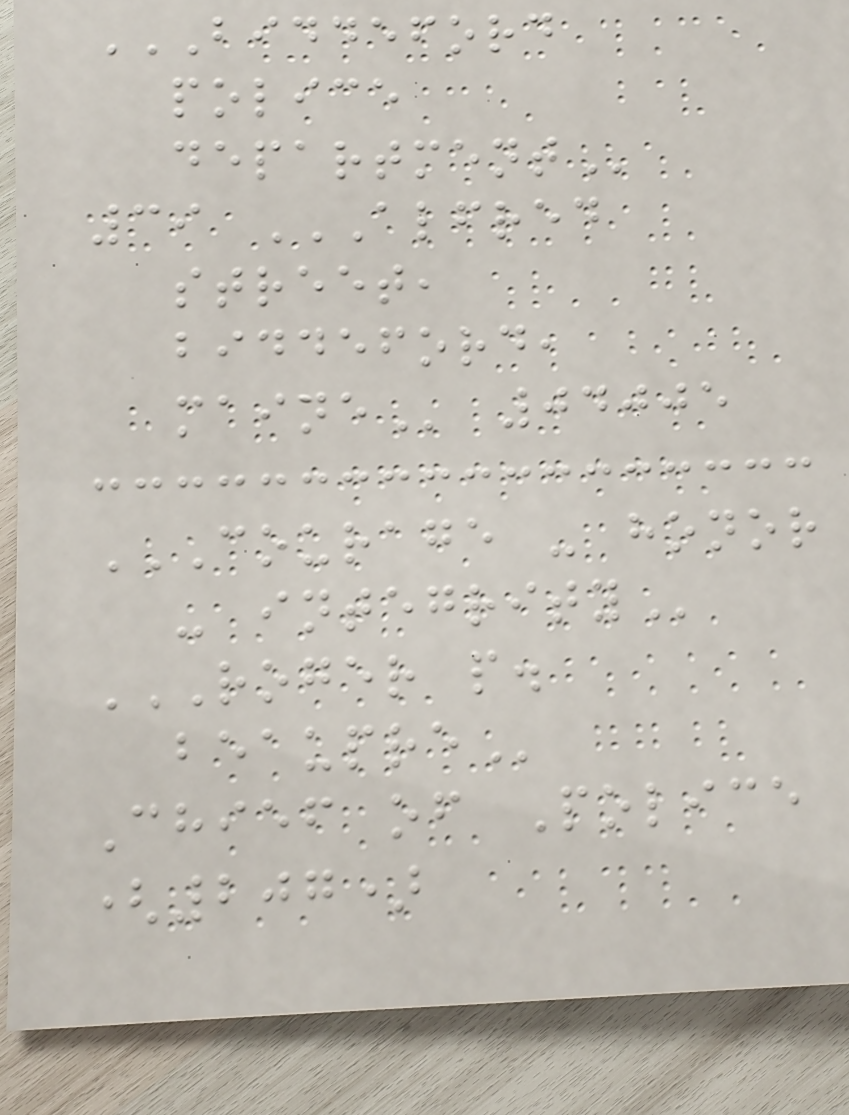BIDDEFORD
POLICE
DEPARTMENT
39 ALFRED
STREET,
BIDDEFORD,
MAINE 04005
COURAGE - HONOR
- INTEGRITY
ROGER P.
BEAUPRE
Chief of Police
(207)
